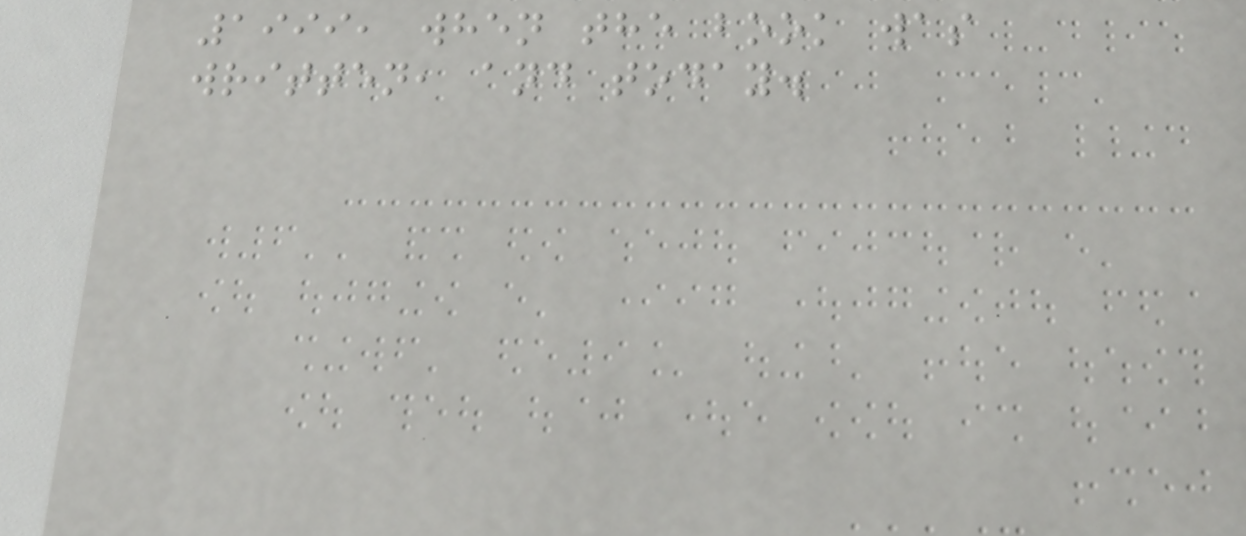1999, when the book was
written, and today.
